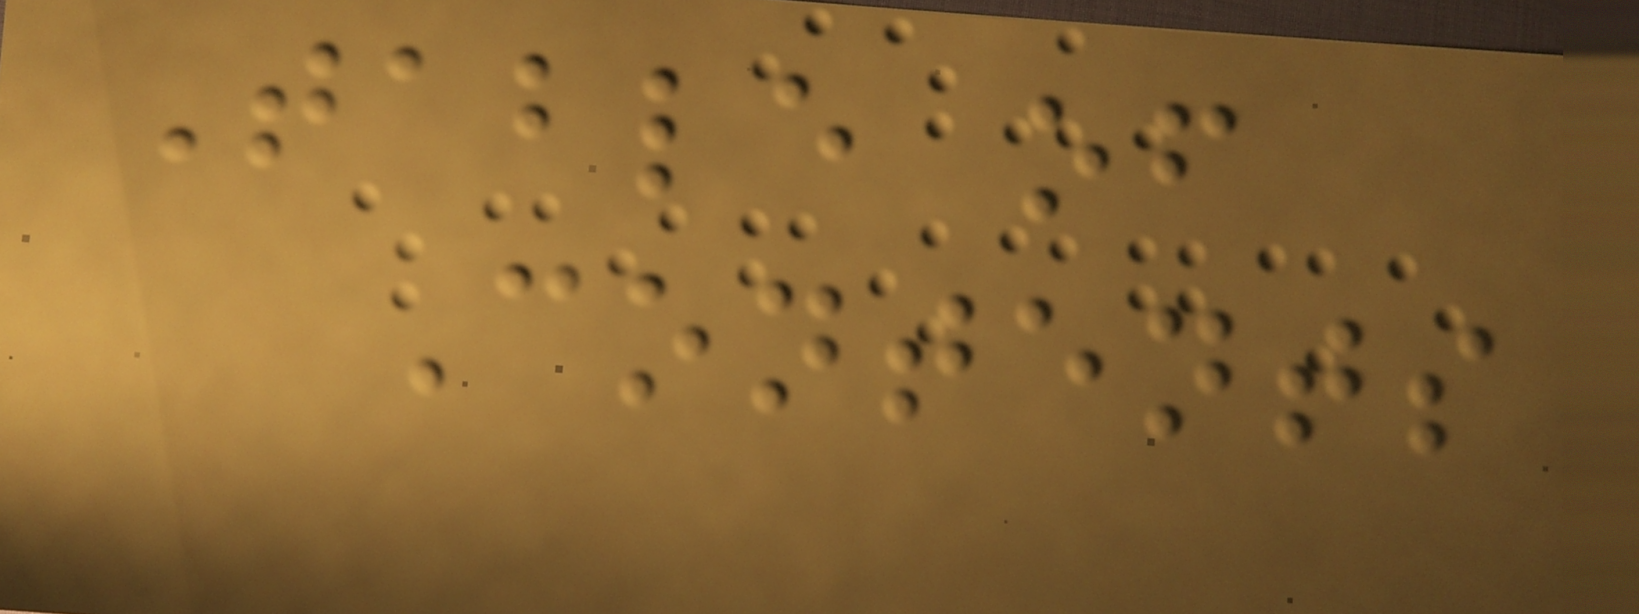Table of
Contents
